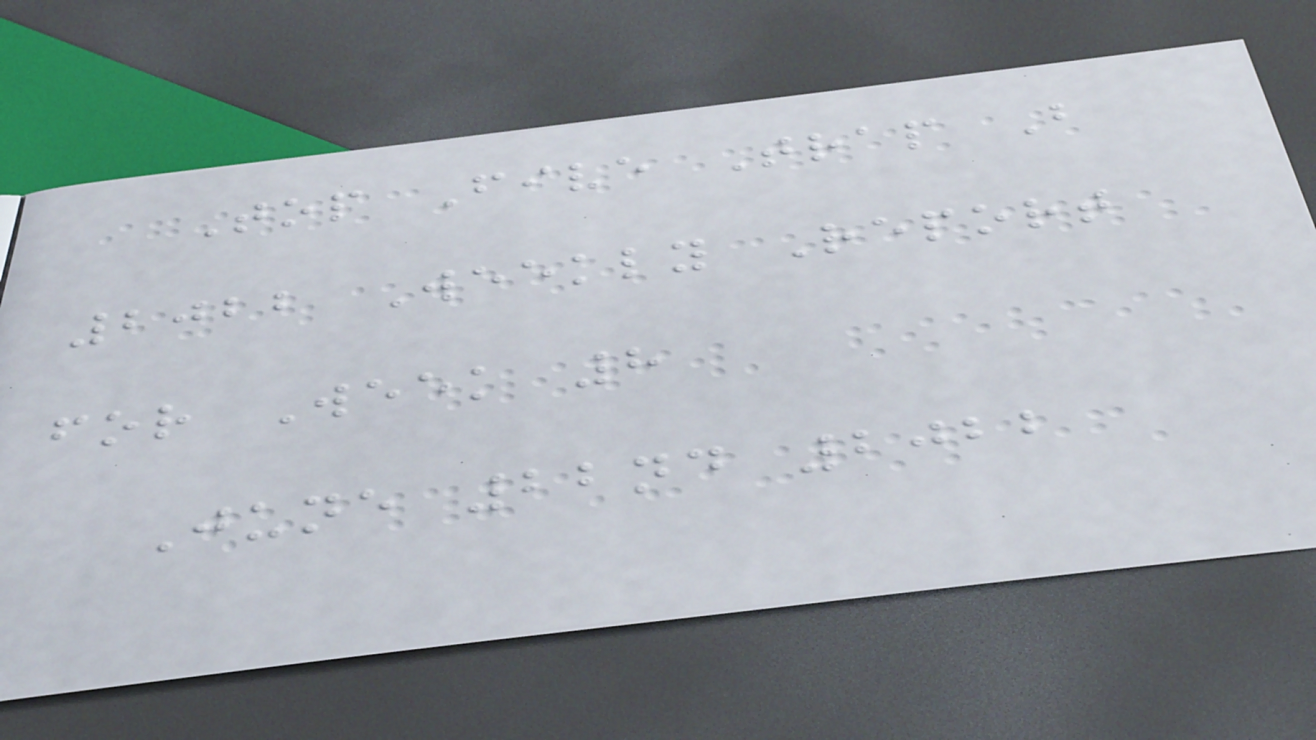Top Five Trap B
2022 Weekly Report
for Week 8
June 22nd 2022
